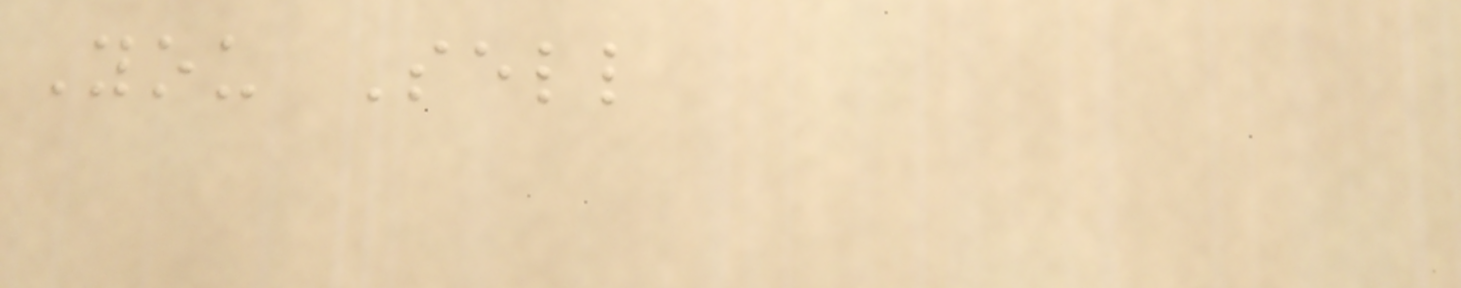You Sell
